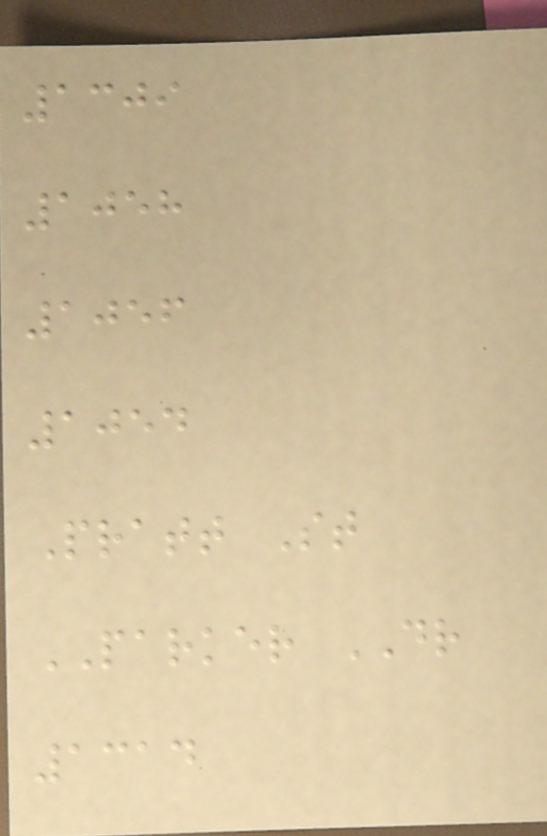1309
1058
1056
1054
Pratt St
PARKER DR
1314
